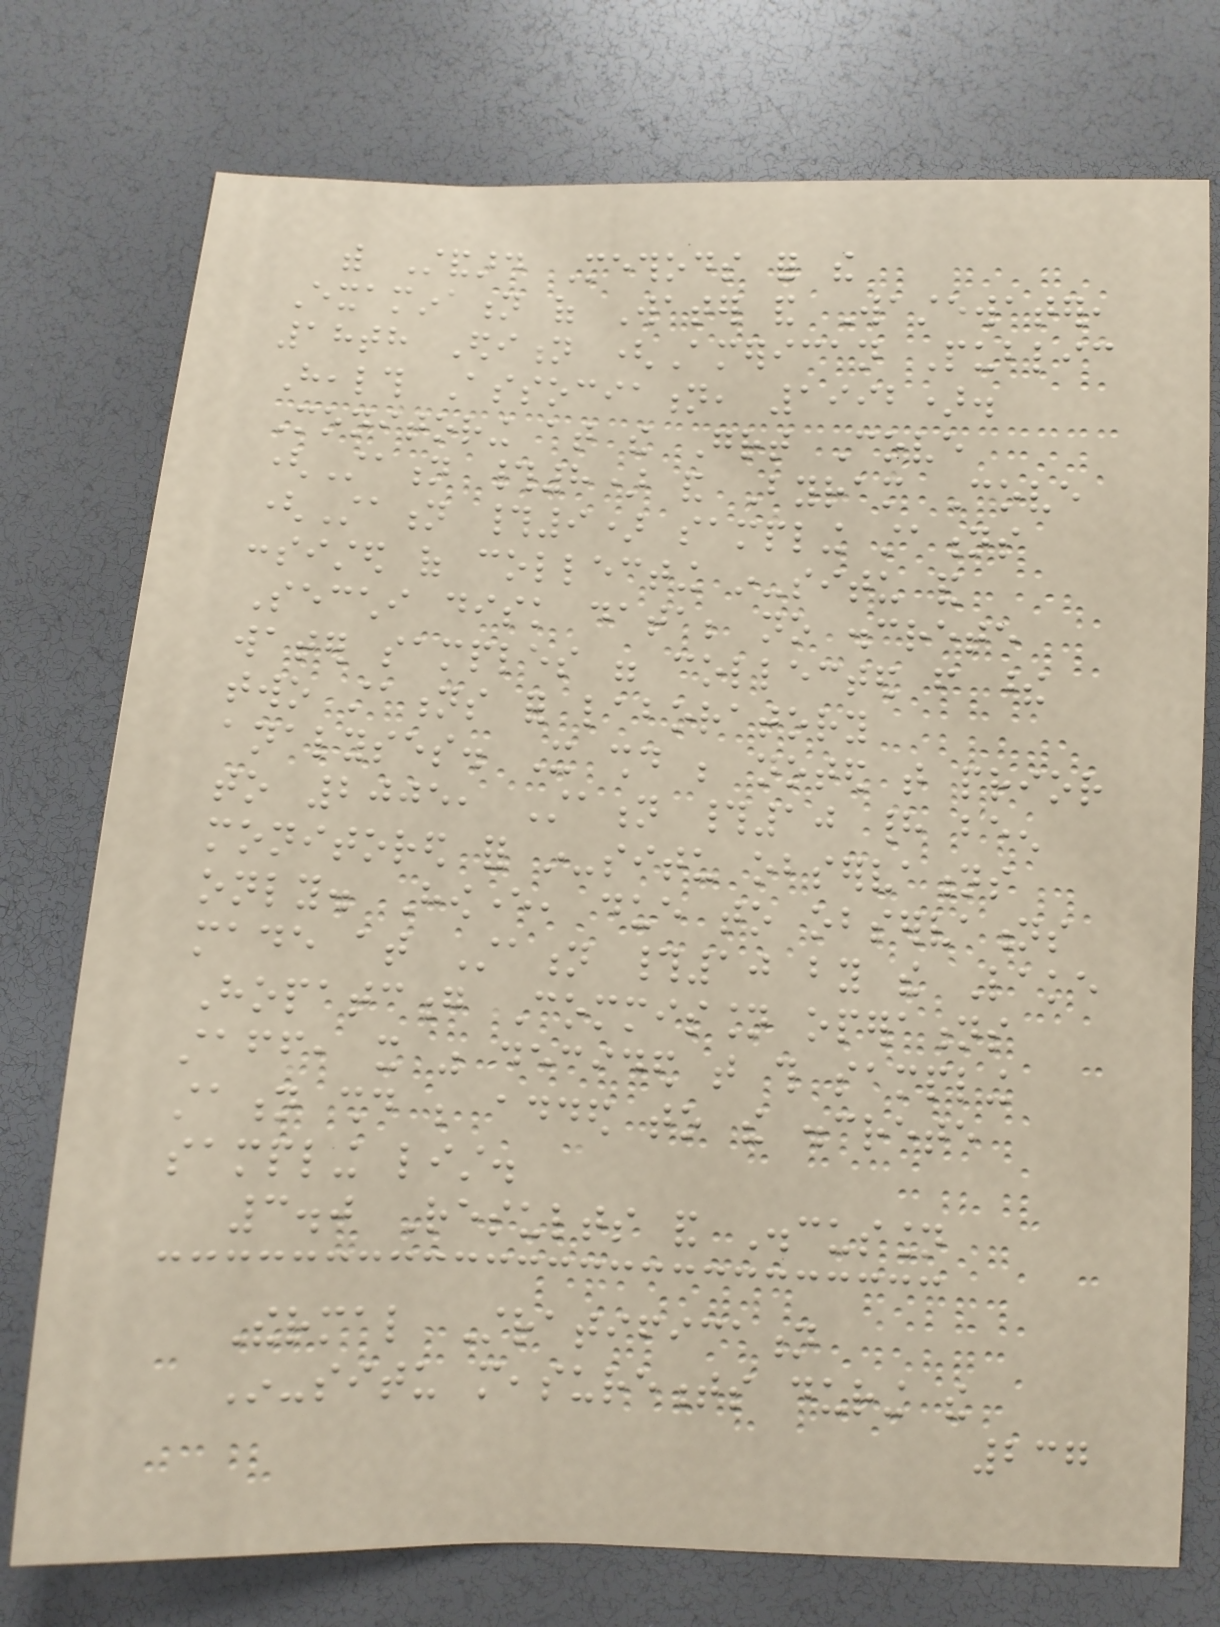with Standard Methods for the
Examination of Water and Wastewater,
18th Edition (American Public
Health Association, 1992).
Monitoring at the Great Cove
(Station #8) and Byram Cove
(Station #9) sampling stations
consisted of collecting in-situ and
Secchi disk data; no discrete
water samples were collected from these
two stations for laboratory
analyses. It should be noted that prior
to 2005, Station #10 had been
monitored for in-situ observations
only. However, due to observations
made at Station #10 by the Lake
Hopatcong Commission operations
staff, it was decided that this sampling
station should be added to the discrete
sampling list.
3.0 Results and Discussion
Thermal Stratification
In-situ measurements during the
237
